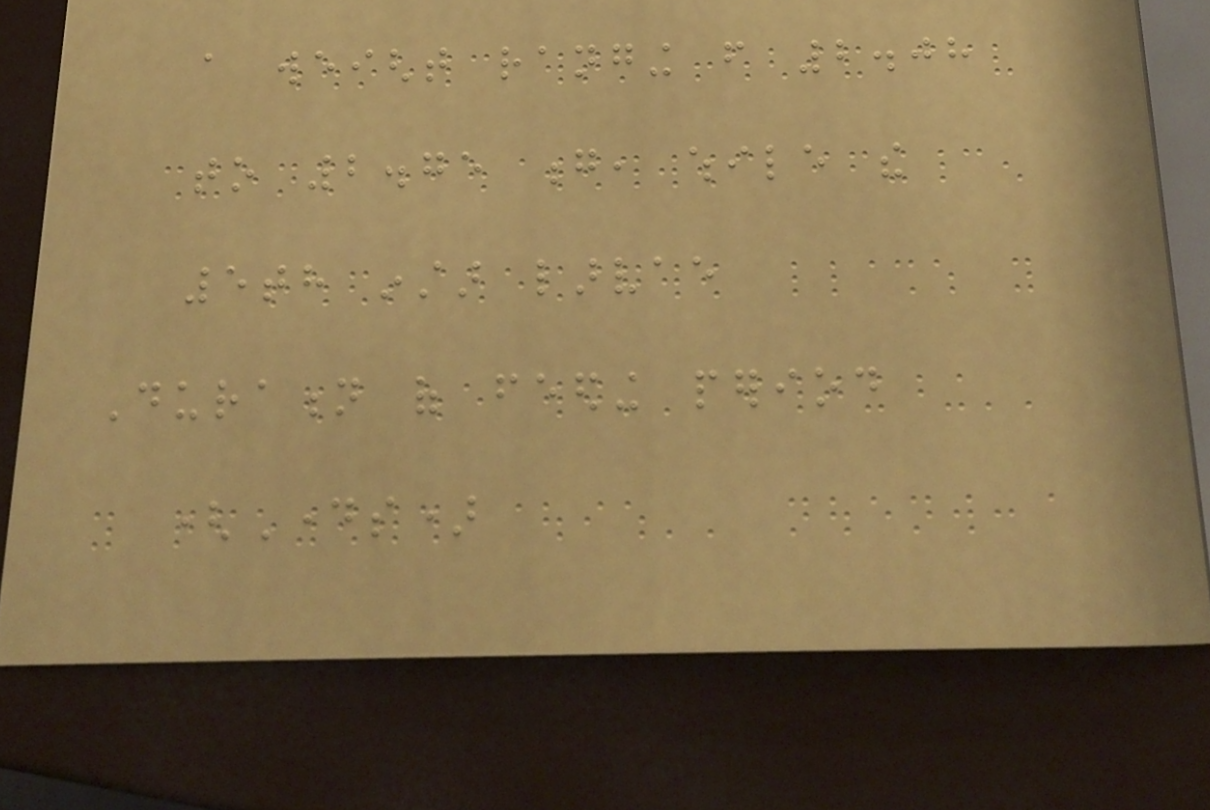a weight ranging from 2.08
to 2.75 g, while the
5th instar larvae
Duration of feeding period
(Days)
